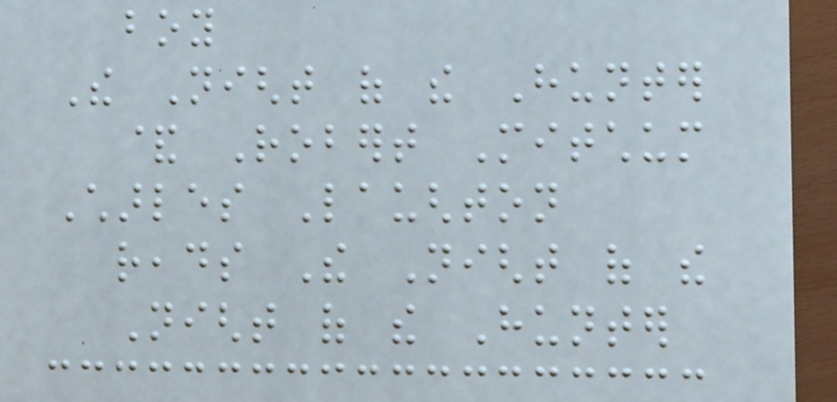boy
The Night of the Hunter
& Robert Mitchum
Charles Laughton
reads The Night of the
Night of the Hunter
